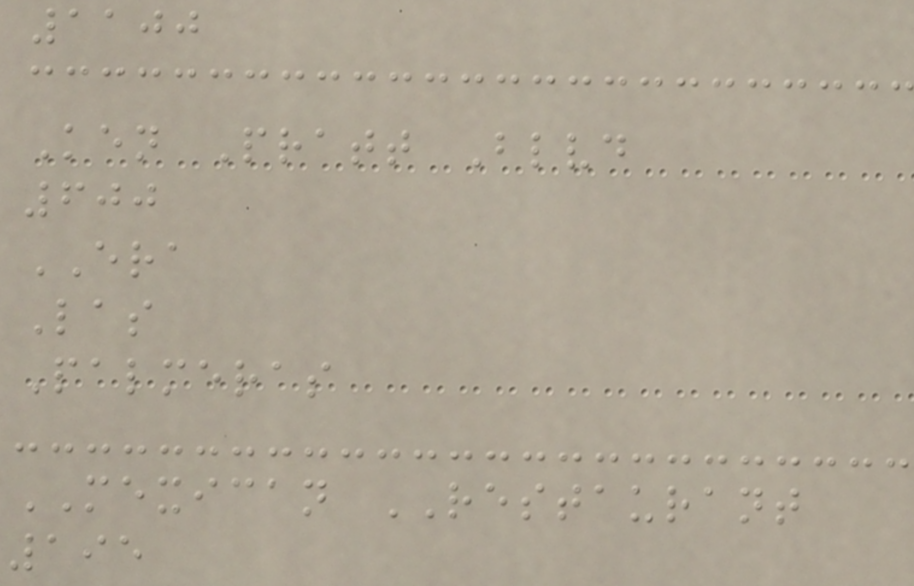1100
Ken Pratt Blvd
600
ERA
Las
Palmeras
MEXICAN RESTAURANT
195
